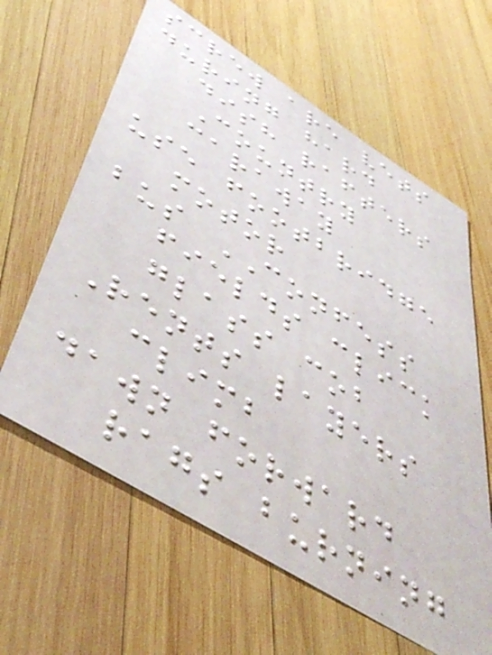screw are vets
during hard
dish rafters
Country
caraway
use footbridge
motor
bus CONFESS
fields click
glass cob
Rents layers
climb
dawn forward
rags burning
